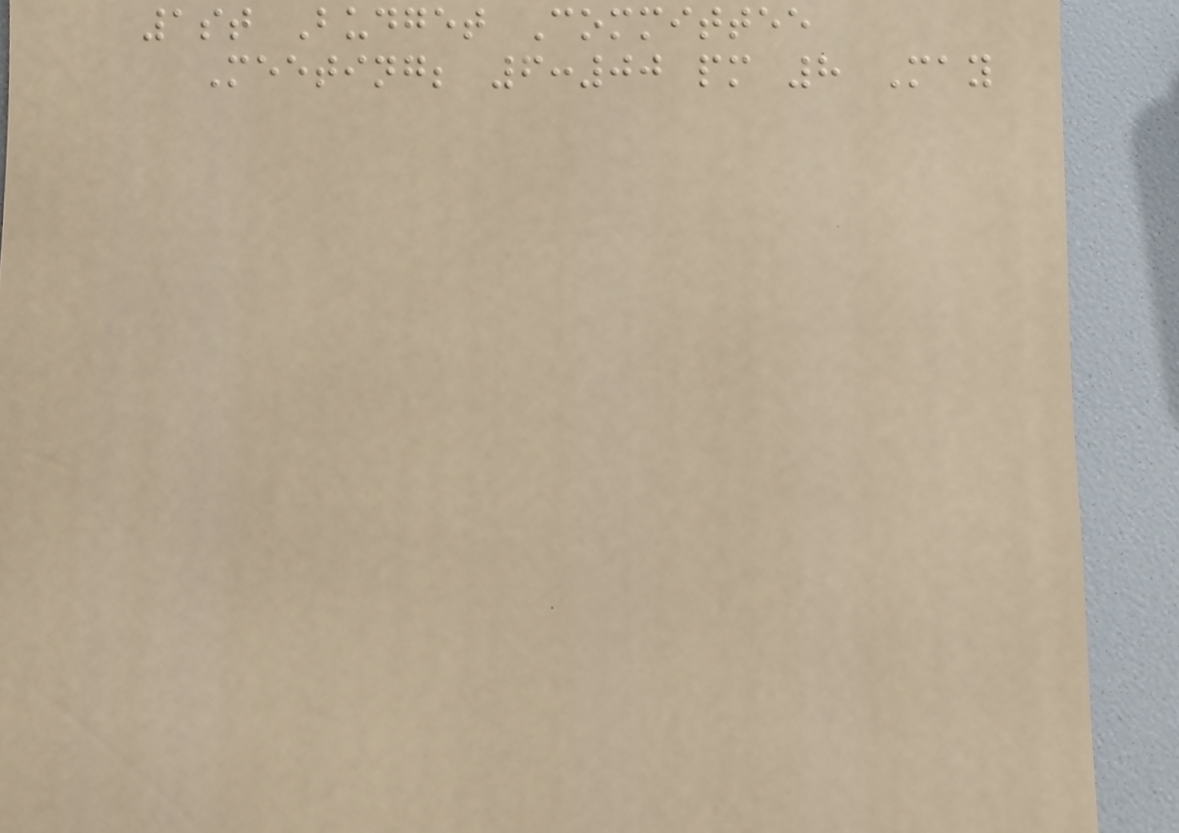1st Budget Committee
Meeting; 6:00 pm 8 May
